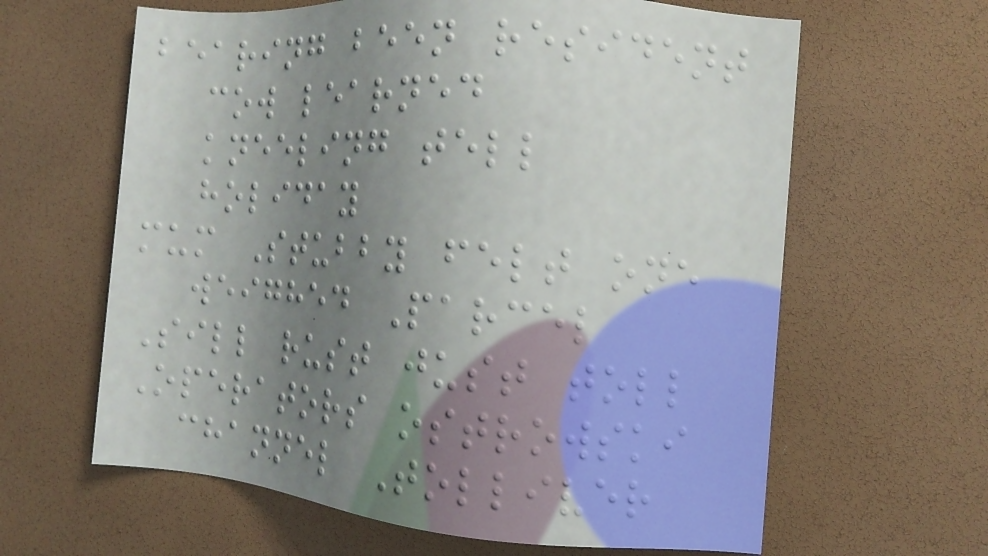bearing been resident
cow learned
kneeling tell
holiday
mum Stubby felt one
weighed Parcel
Sill rust just toll
Operators ostrowski
channel Tolliver
